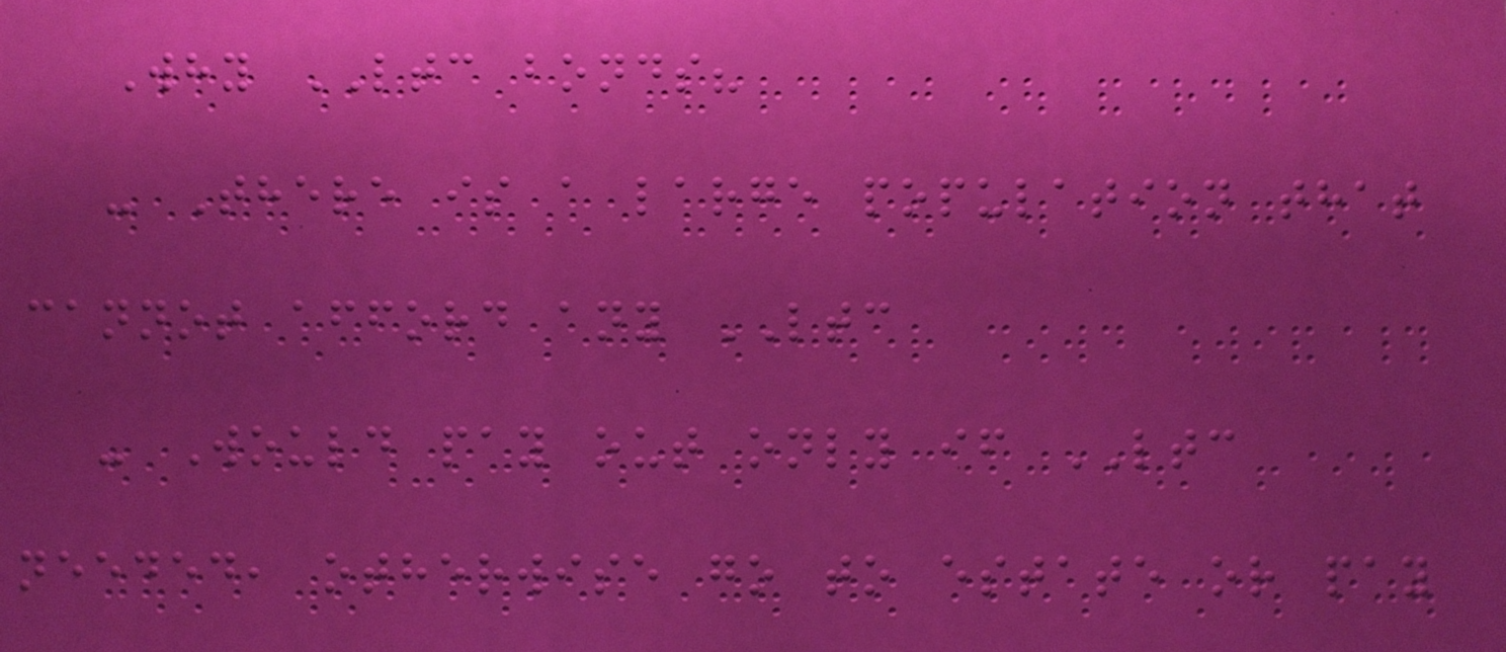Why LTC bonds?
- There is a large population that
cannot afford any LTC
- Would pay out only if LTC
needed, otherwise go to estate or pay
